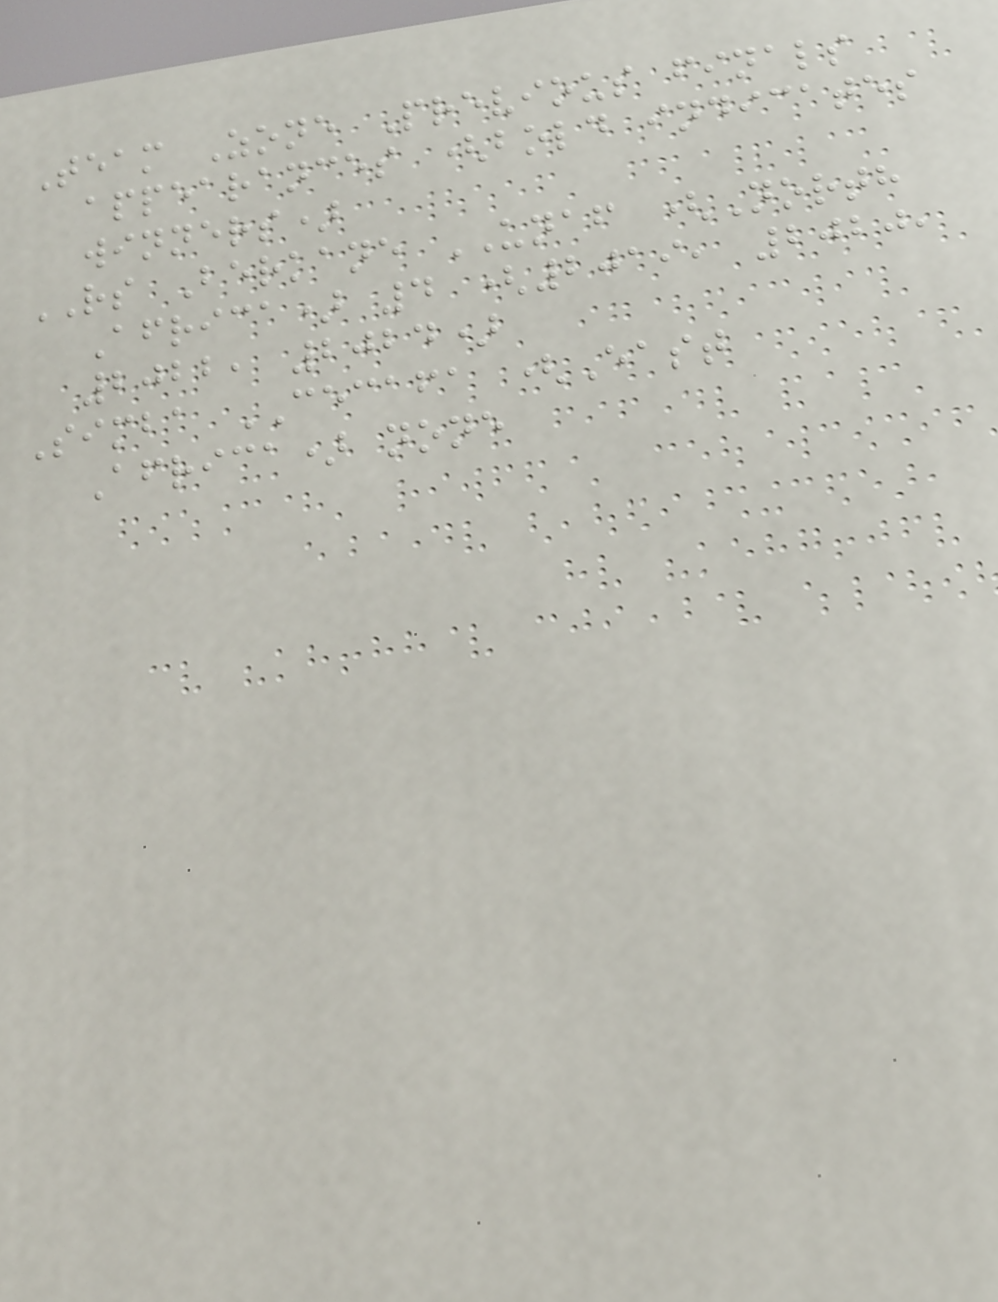Team Zone Previous finals
appearances (bold indicates
winners)
RS Berkane UNAF (North
Africa) 4 (2019, 2020,
2022, 2024)
Simba CECAFA (East
Africa) none
